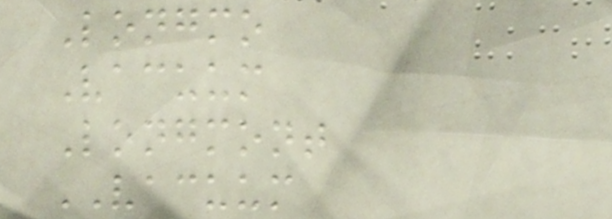Longmo
Vacuum
Longmont
VACUUM
